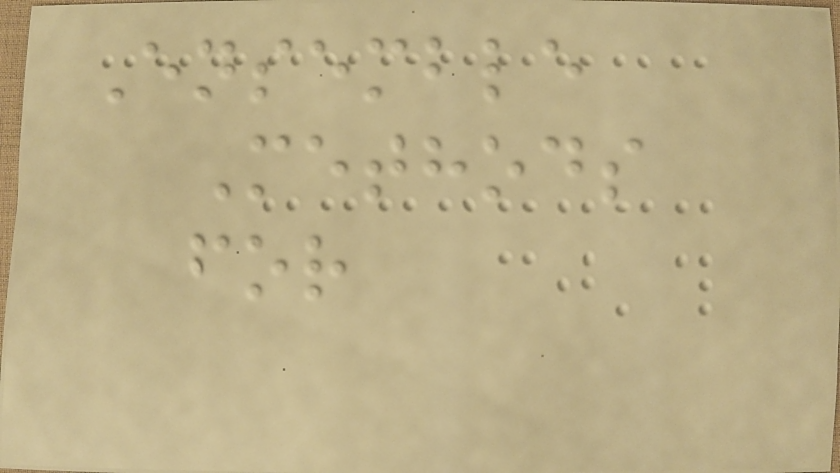Ensemble
Methods
for
